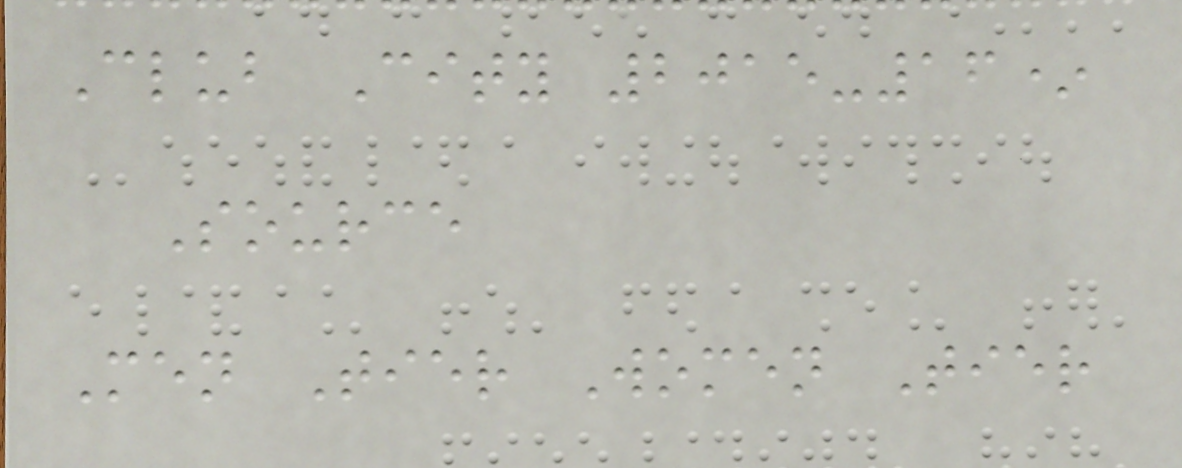Club City 2015-16*
Source
Men Tier Women Tier
